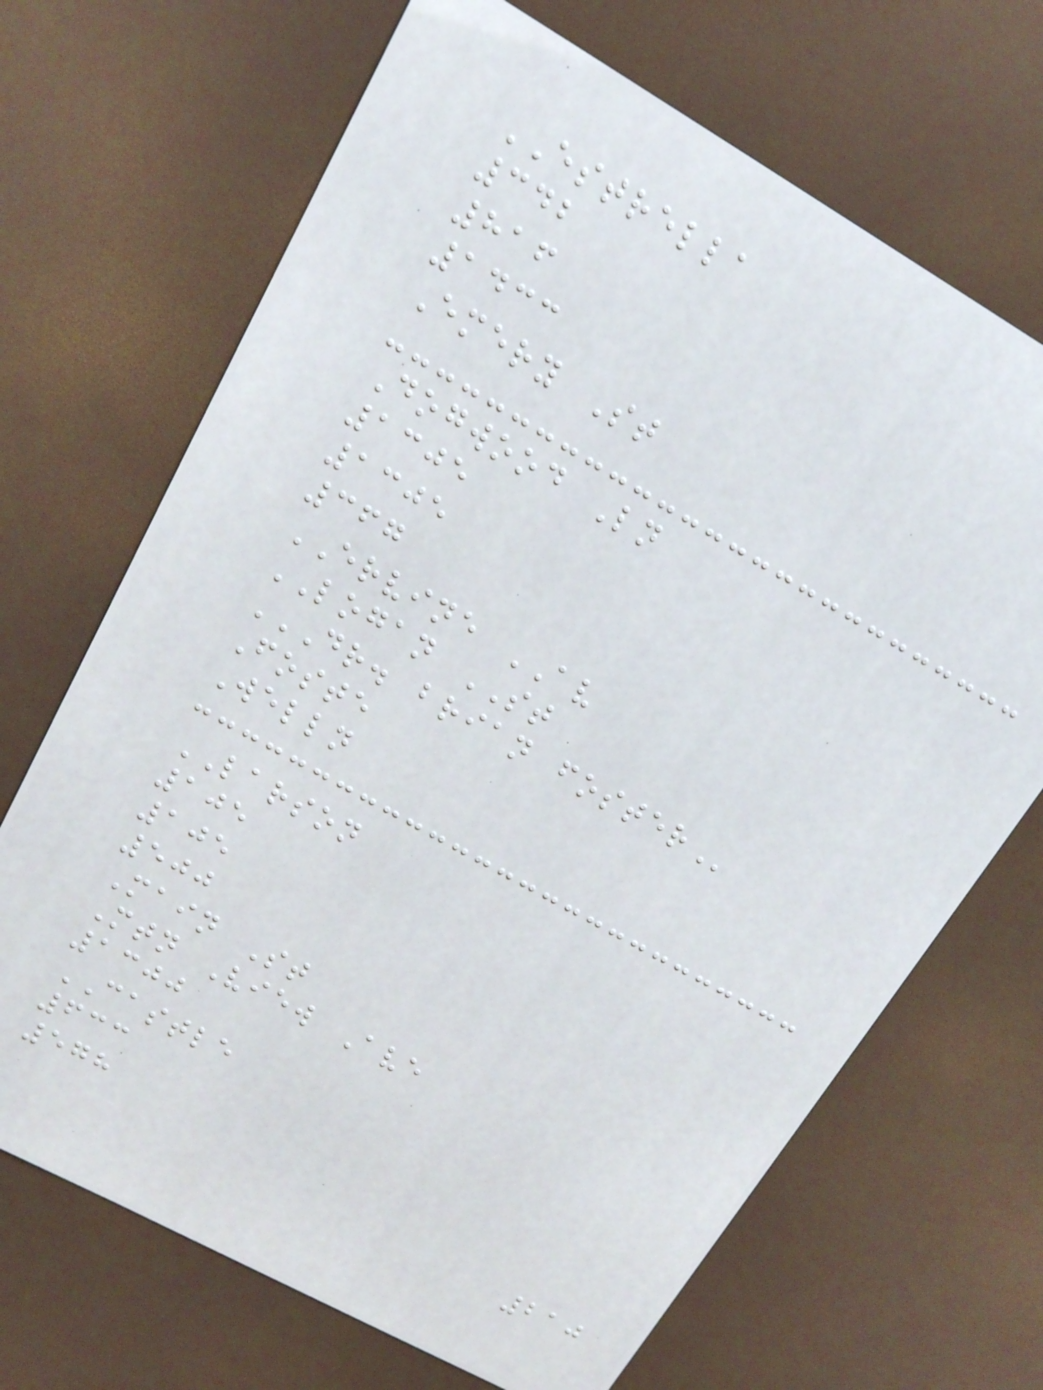ESTRELLA
342
816
1433
Emery St
Dogwood Ln
1305
1305
367
ERVINE AV
LOGAN ST
DR. BRIAN FOSTER
Foste
Welln
LARSON
105
105
500
Main St
Mtn View Ave
1300
CASTLE
633
578
210
